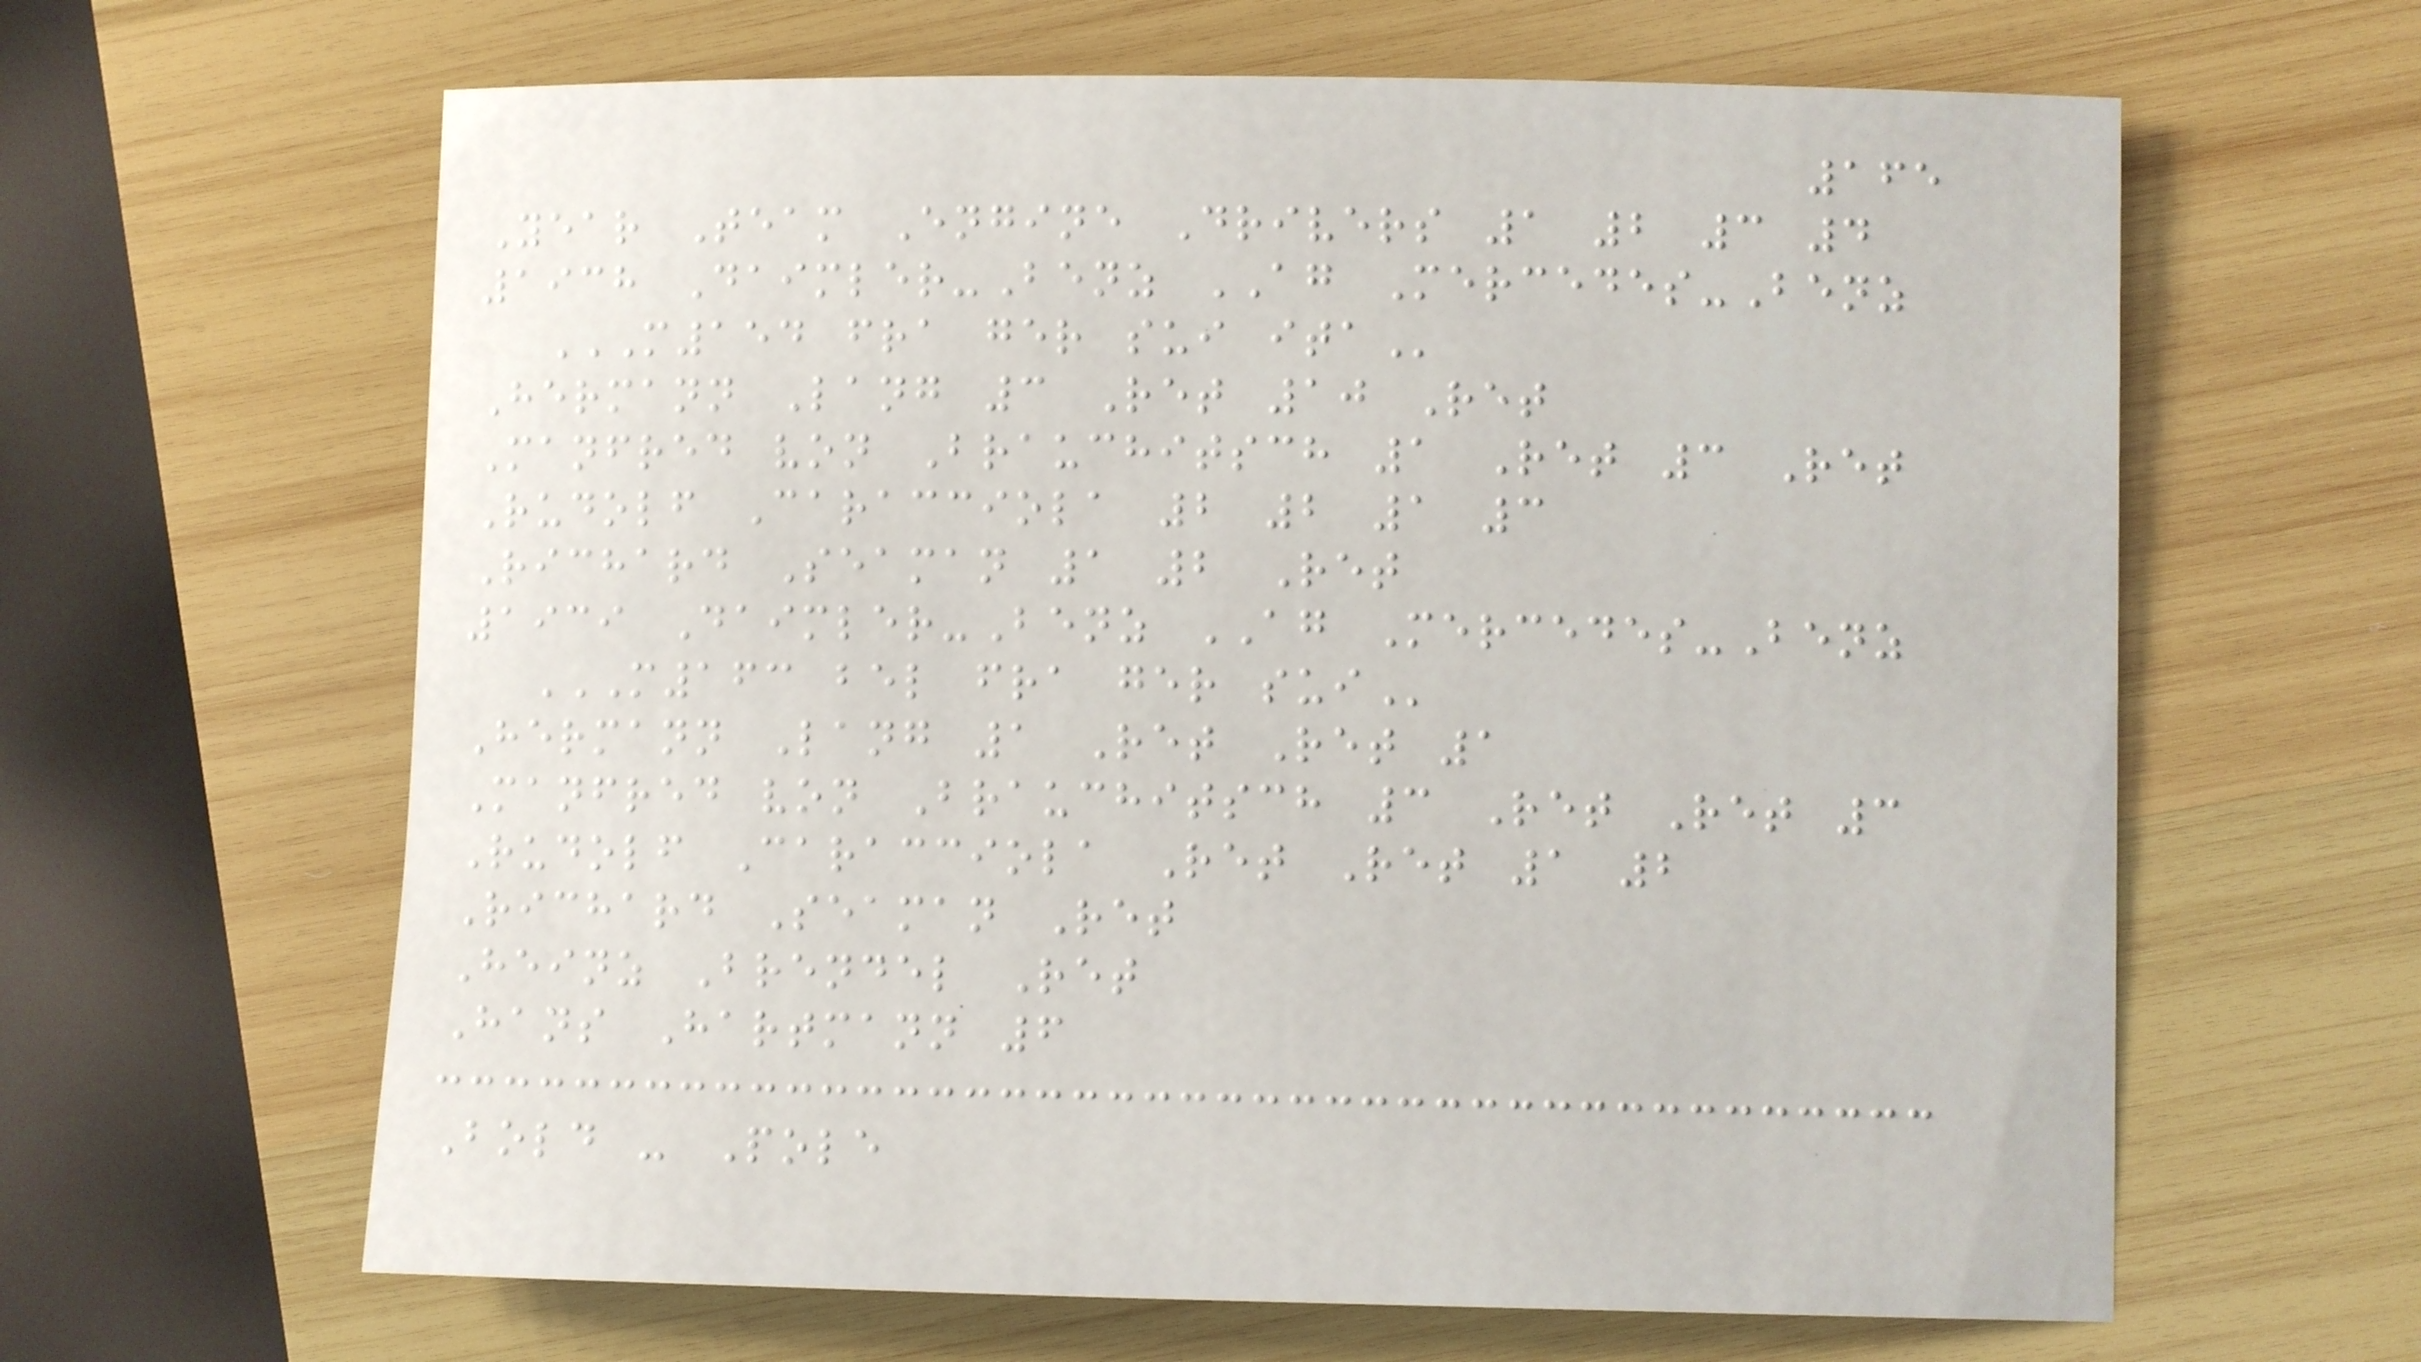165
Year Team Engine Drivers 1 2 3 4
1938 Daimler-Benz AG Mercedes-Benz
M154 FRA GER SUI ITA
Hermann Lang 3 Ret 10 Ret
Manfred von Brauchitsch 1 Ret 3 Ret
Rudolf Caracciola 2 2 1 3
Richard Seaman 1 2 Ret
1939 Daimler-Benz AG Mercedes-Benz
M163 BEL FRA GER SUI
Hermann Lang 1 Ret Ret 1
Manfred von Brauchitsch 3 Ret Ret 3
Rudolf Caracciola Ret Ret 1 2
Richard Seaman Ret
Heinz Brendel Ret
Hans Hartmann 6
Bold - Pole
